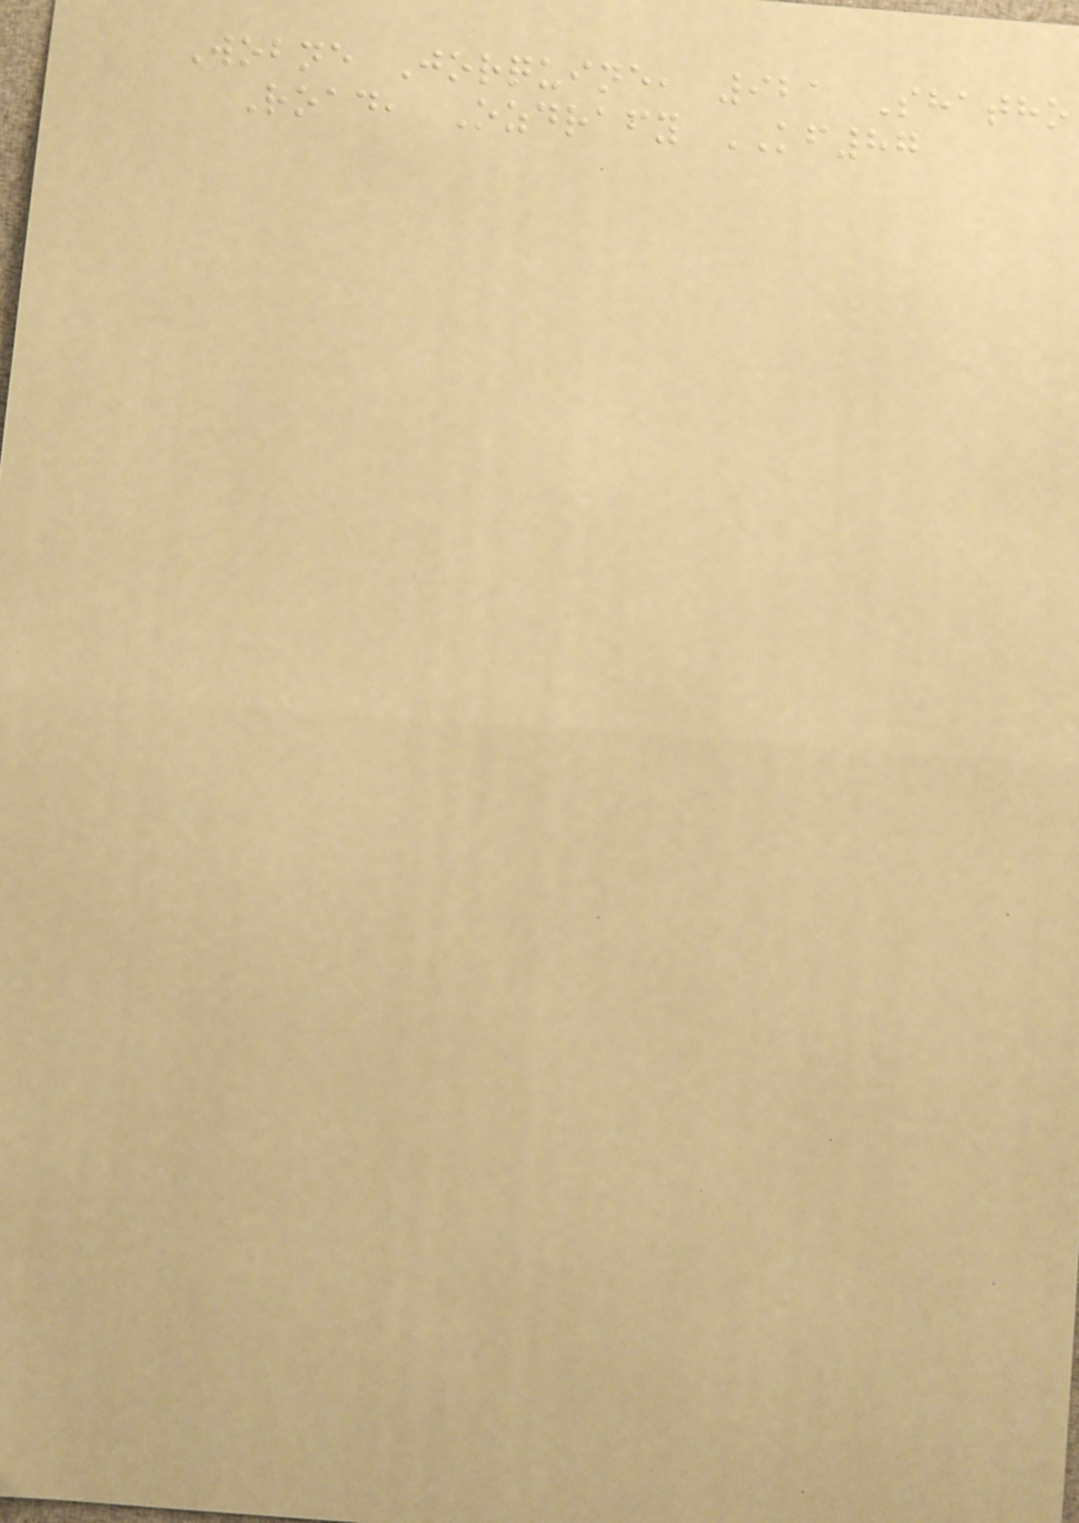Wobne Jorquine, 921 Shatho
Road, Ozdrafy KF87
